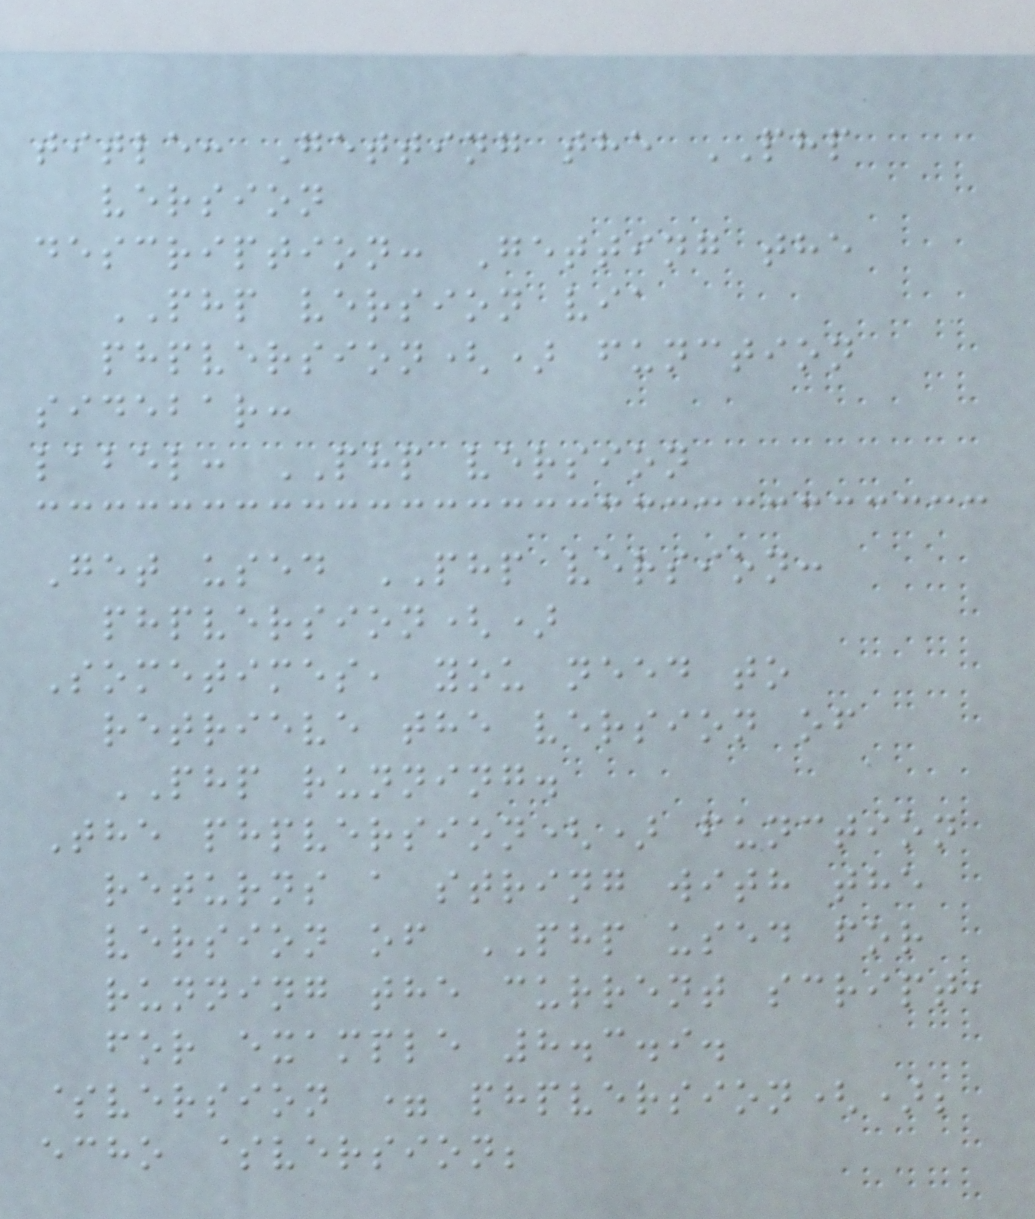title: Getting the PHP
version
description: Getting the
PHP version via
phpversion() function
sidebar:
label: PHP version
Get used PHP version:
phpversion()
Sometimes, you need to
retrieve the version of
PHP running.
The phpversion() function
returns a string with the
version of PHP used for
running the current script,
for example 8.3.9.
$version = phpversion();
echo $version;
